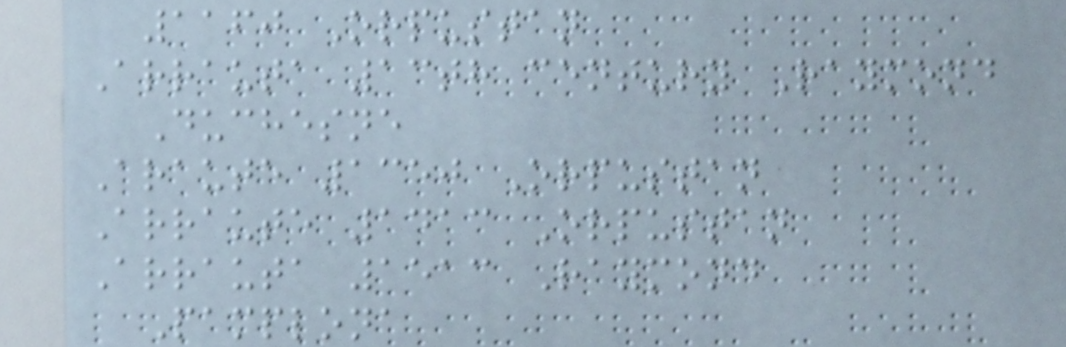1160 Orpustan
Arrauta 13th century Raymond
Duchesne
Araute 1350 Orpustan
Arraute 1413 Orpustan
Arrauta 1513 Raymond
Pamplona
